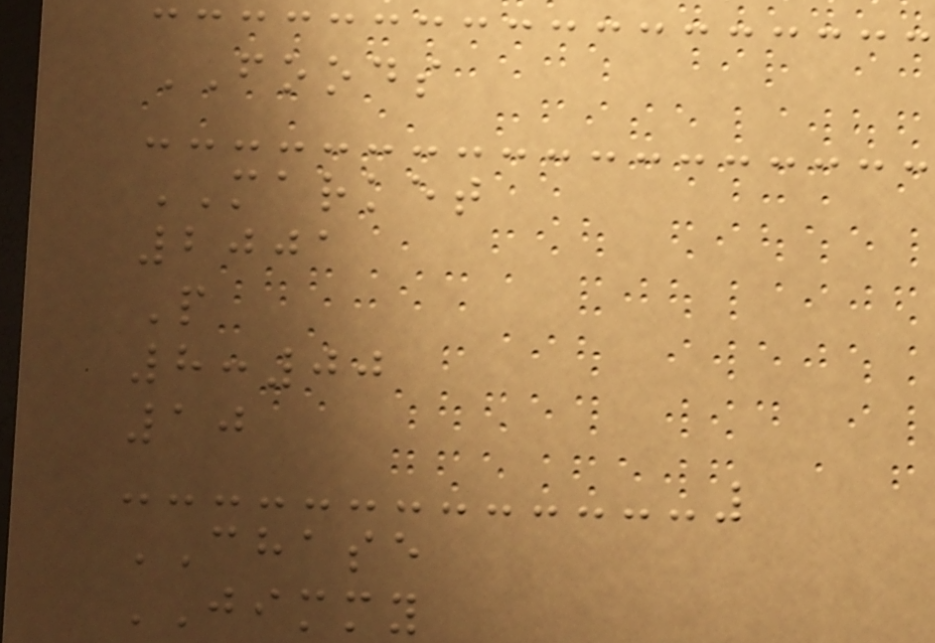FOODS
MARKET
2001
P
8:00
10
CHASE
JIMMY
